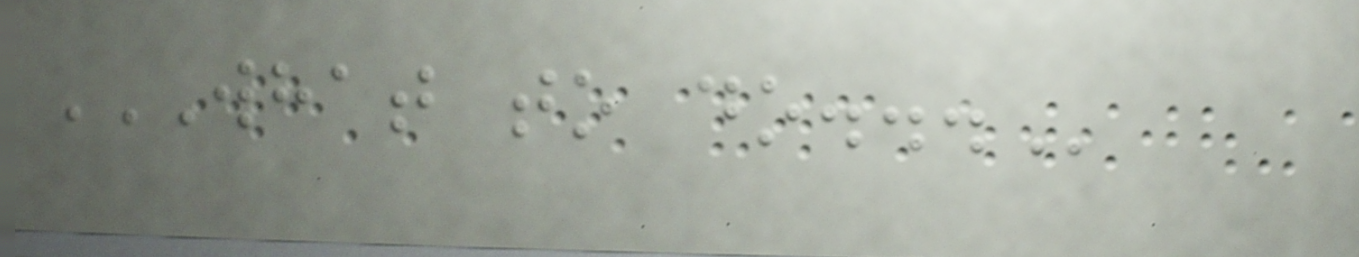WHAT TO DO...
